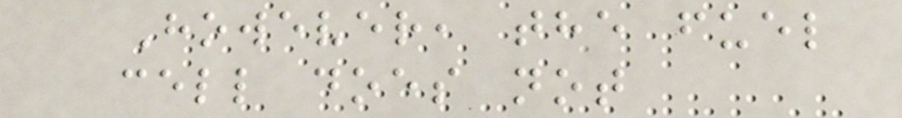However, the fuel
cell does not
